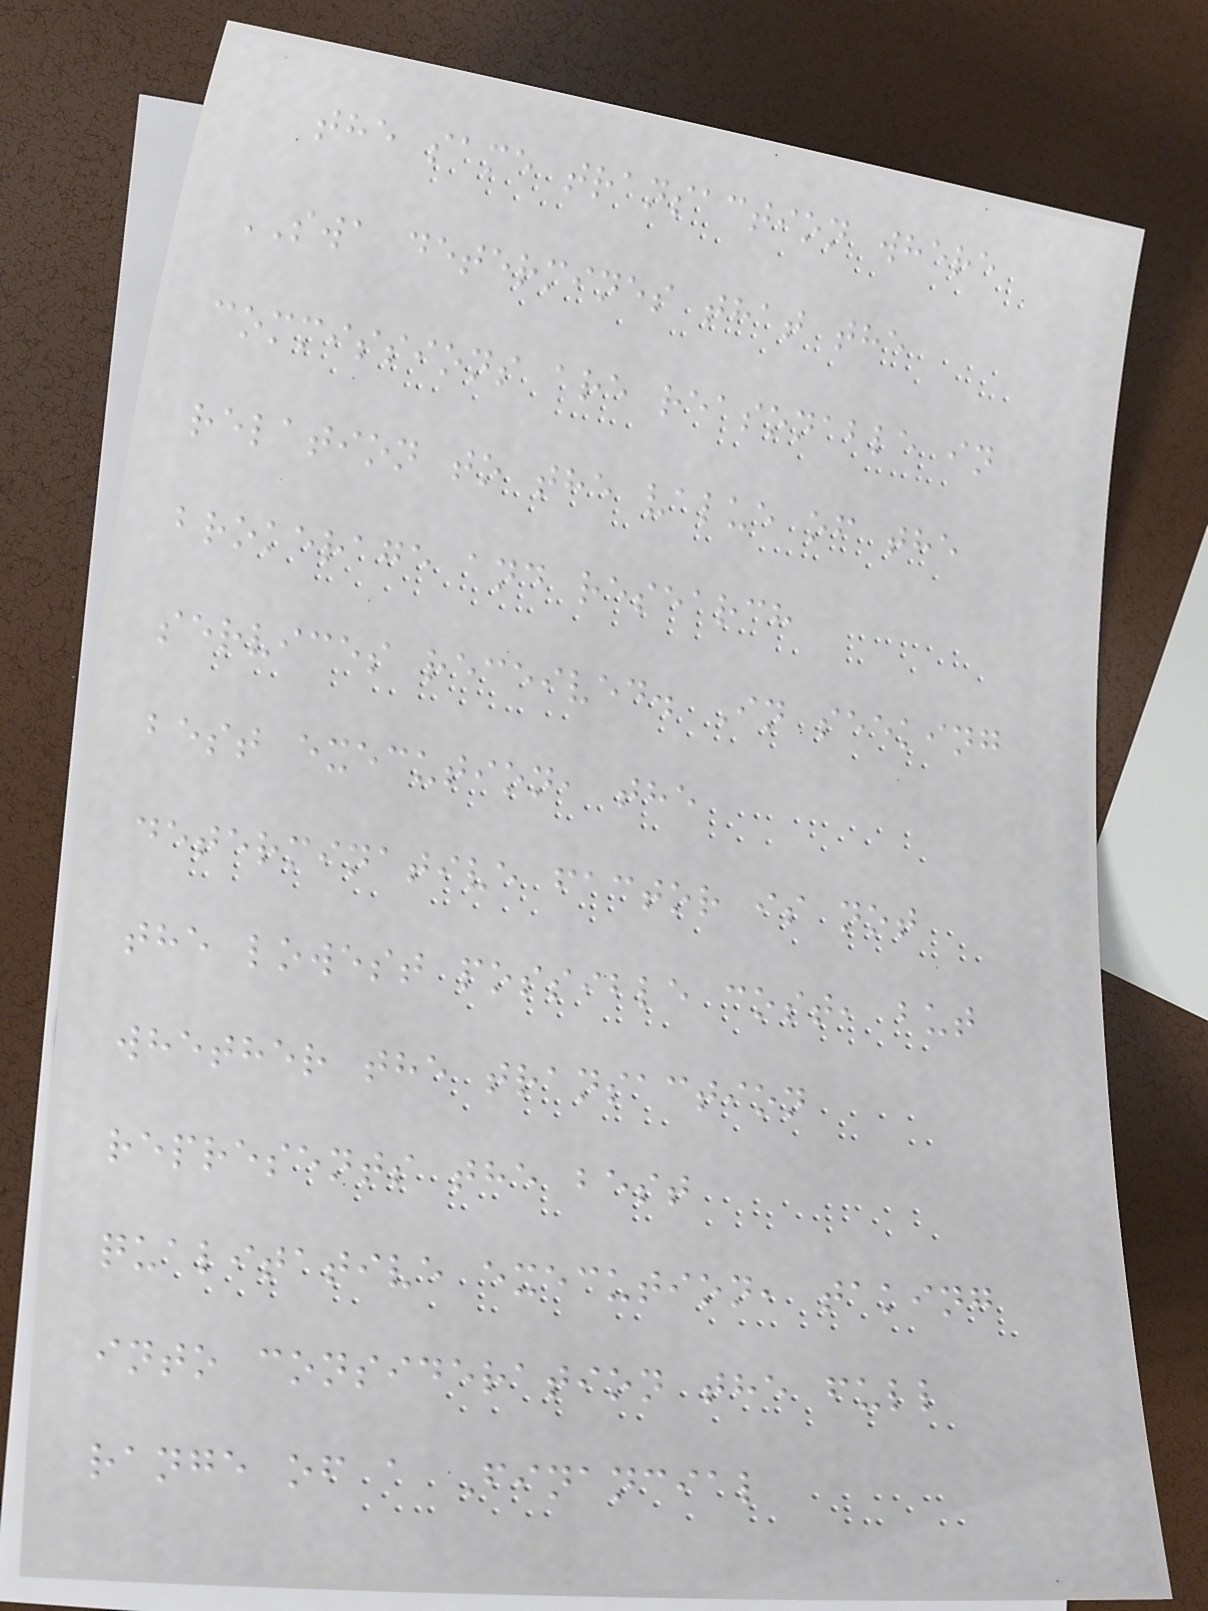the same transaction where
SWA determines that the
commissions are reasonable in
relation to the value of the
brokerage and research
services received. In seeking
best execution, the
determinative factor is not
the lowest possible cost, but
whether the transaction
represents the best
qualitative execution, taking
into consideration the full
range of a Financial
